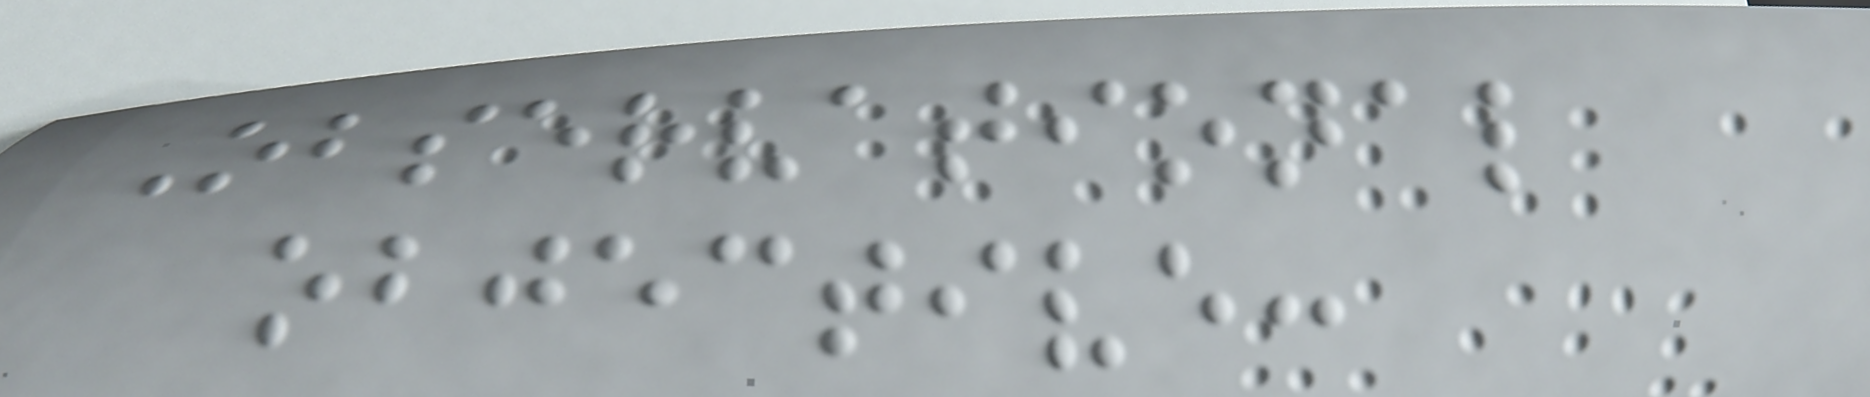Observational
objective:
